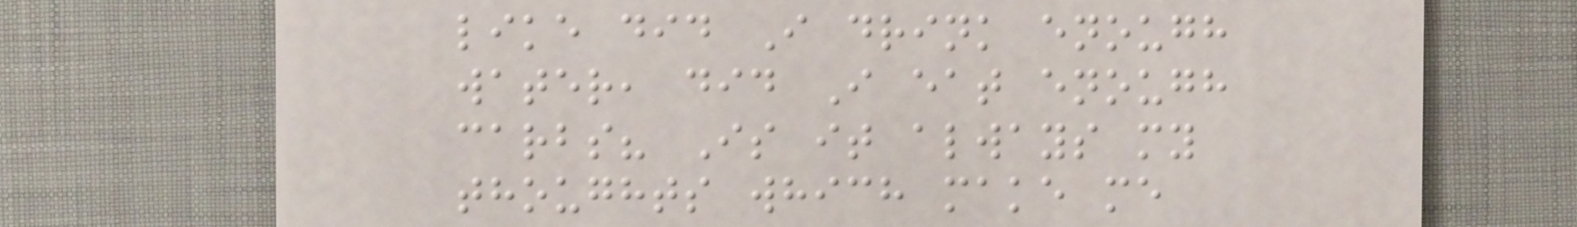like did I drink enough
water, did I eat enough
carbs? Is it always my
thoughts which make me
